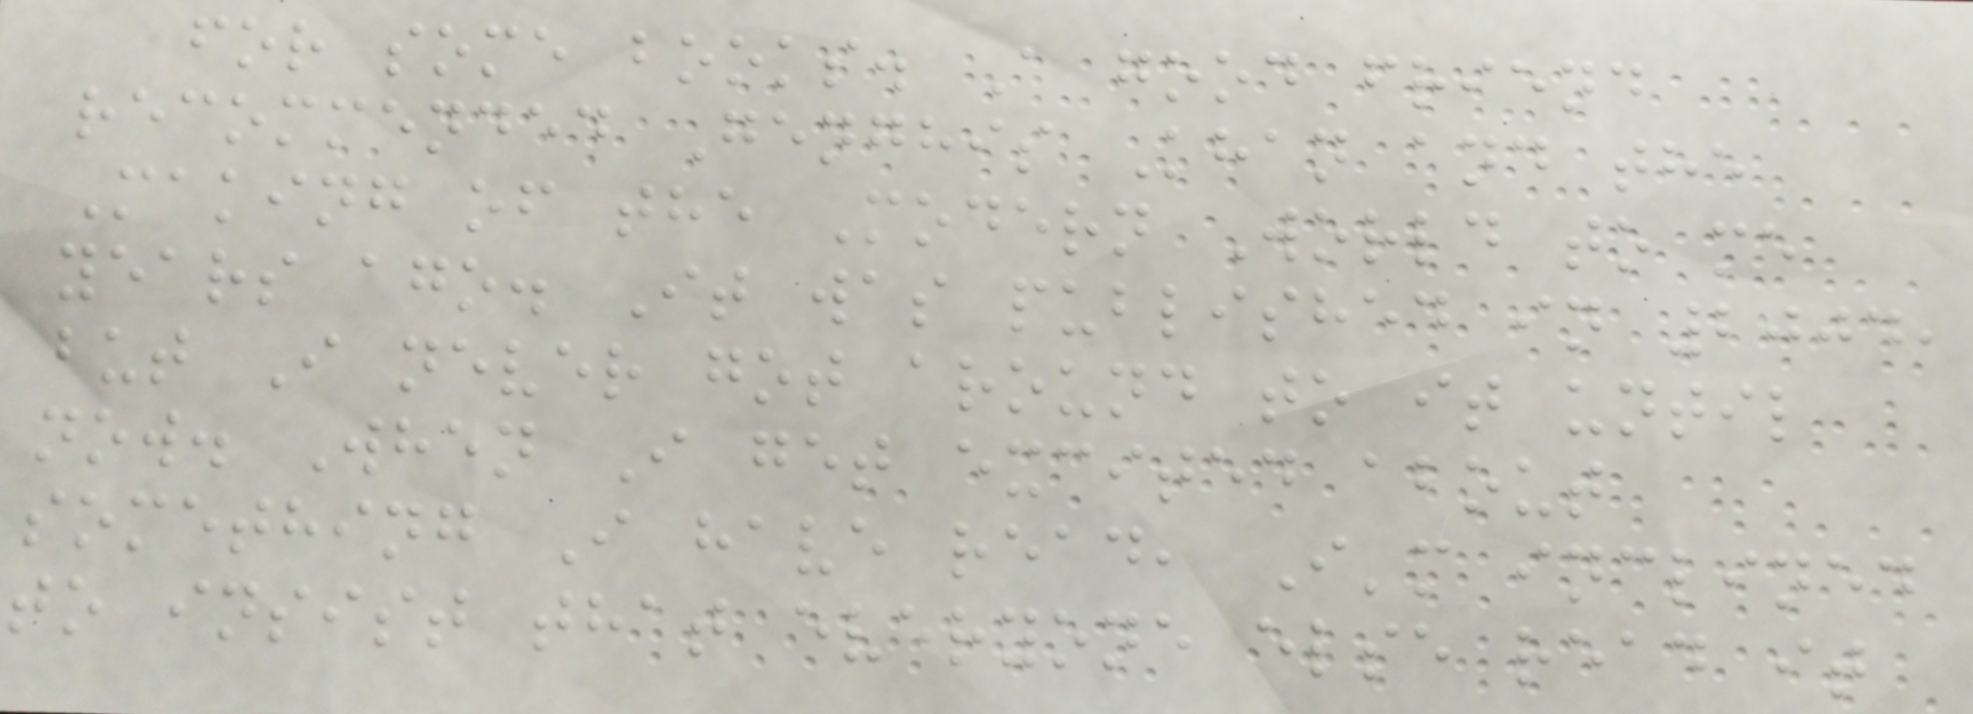for some books. A good friend
recommended Genghis Khan and the
Making of the Modern World to me
years ago. It was published in 2004,
but I never got around to it until
now. When I get excited about
something I have read, I'm inclined
to insist that everyone else read it
